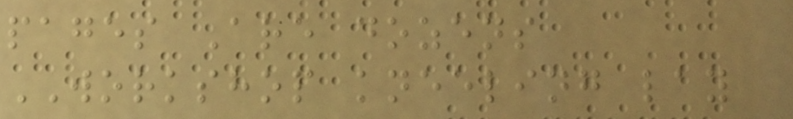pages Are dozens
WORKSHOP kneeling lay
